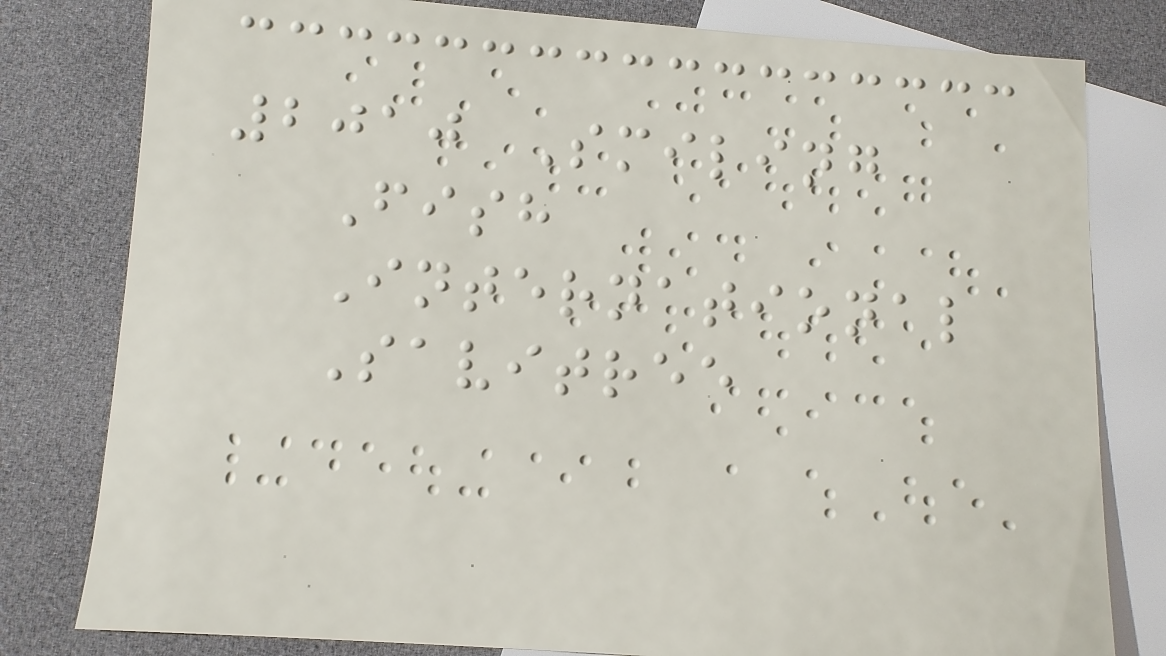2010 Smiling
Fish
International
Savitree
